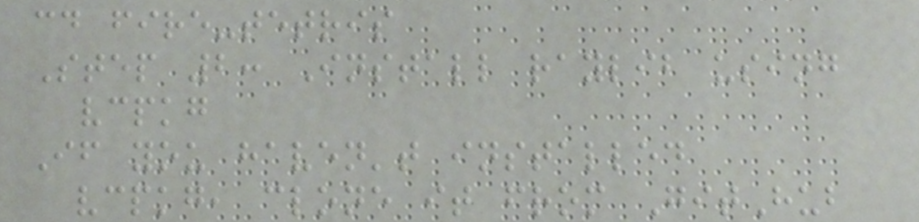cd fire-tetris
Step 2: Install raylib using
vcpkg
If you haven't installed
vcpkg, clone it from GitHub
